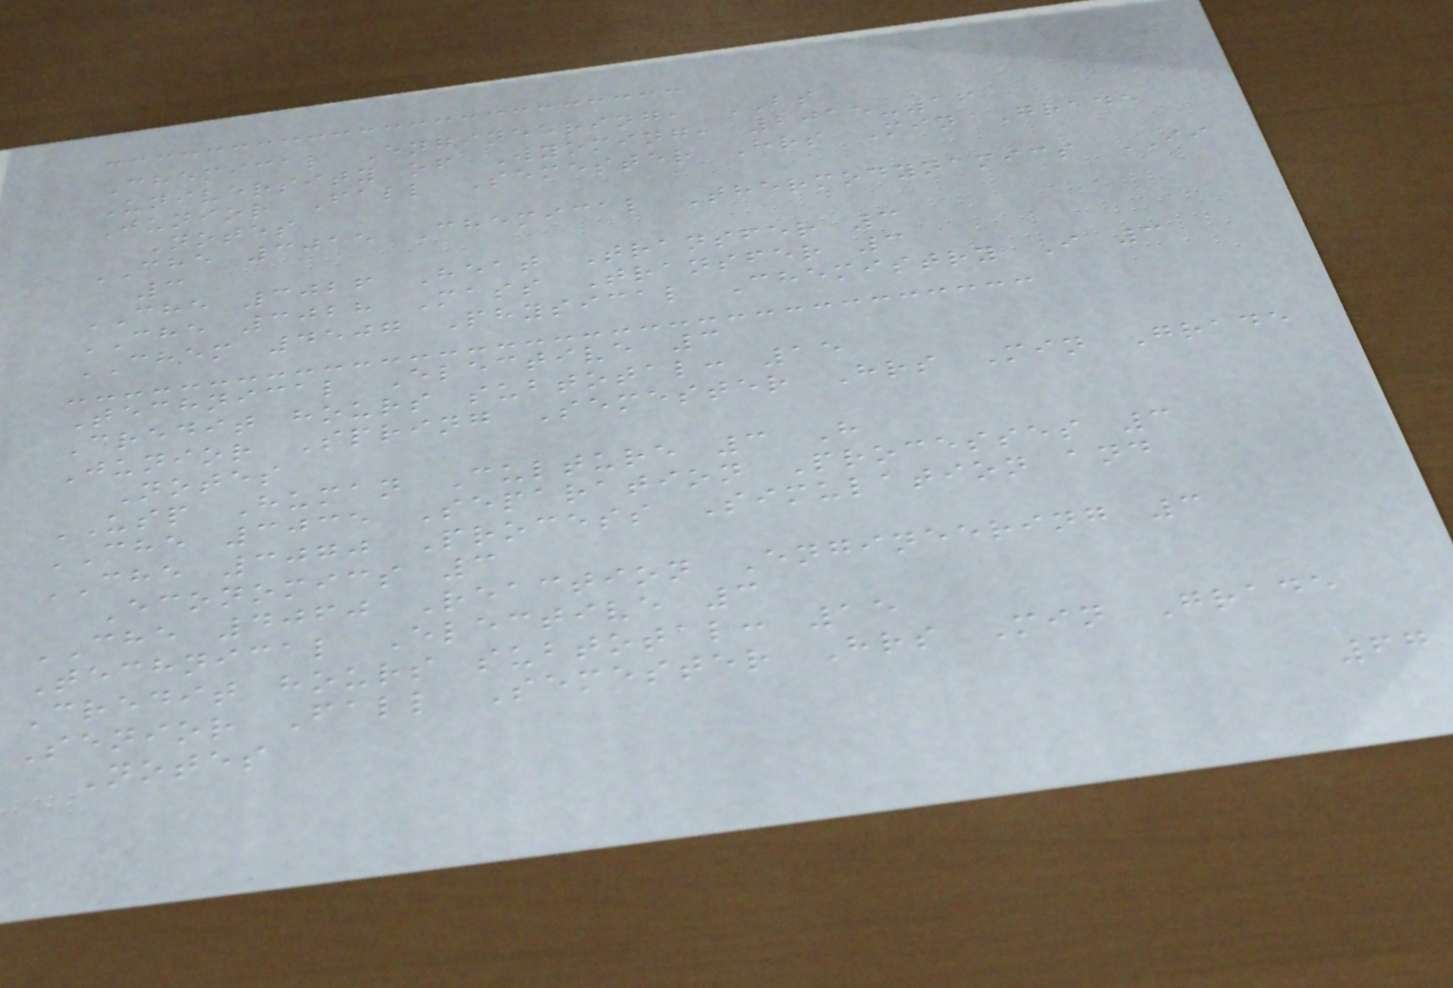Chemical Engineering, BS
University of Wyoming, 2015-16
Junior Fall Semester Hrs Min Grade
Notes
CHE 3015 Chemical Thermodynamics II
3
CHE 3026 Heat Transfer 3
CHE 3028 Mass Transfer 3
CHEM 4507 Physical Chemistry I 3
Technical Elective 3
Credit hours subtotal: 15
Junior Spring Semester Hrs Min Grade
Notes
USP Human Culture 3 H
CHE 3035 Separation Processes 3
CHE 3070 Process Simulation and
Economics 3
CHE 4060 Reaction Engineering 3
Technical Elective 3
Credit hours subtotal: 15
Senior Fall Semester Hrs Min Grade
Notes
67
